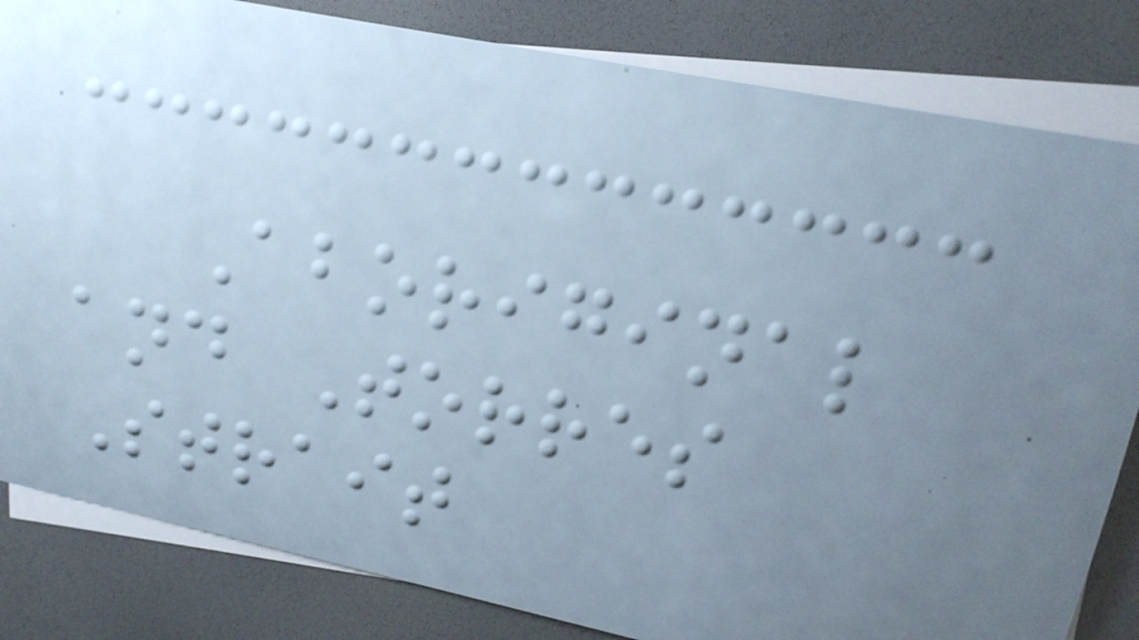Aboriginal
and Torres
Strait
